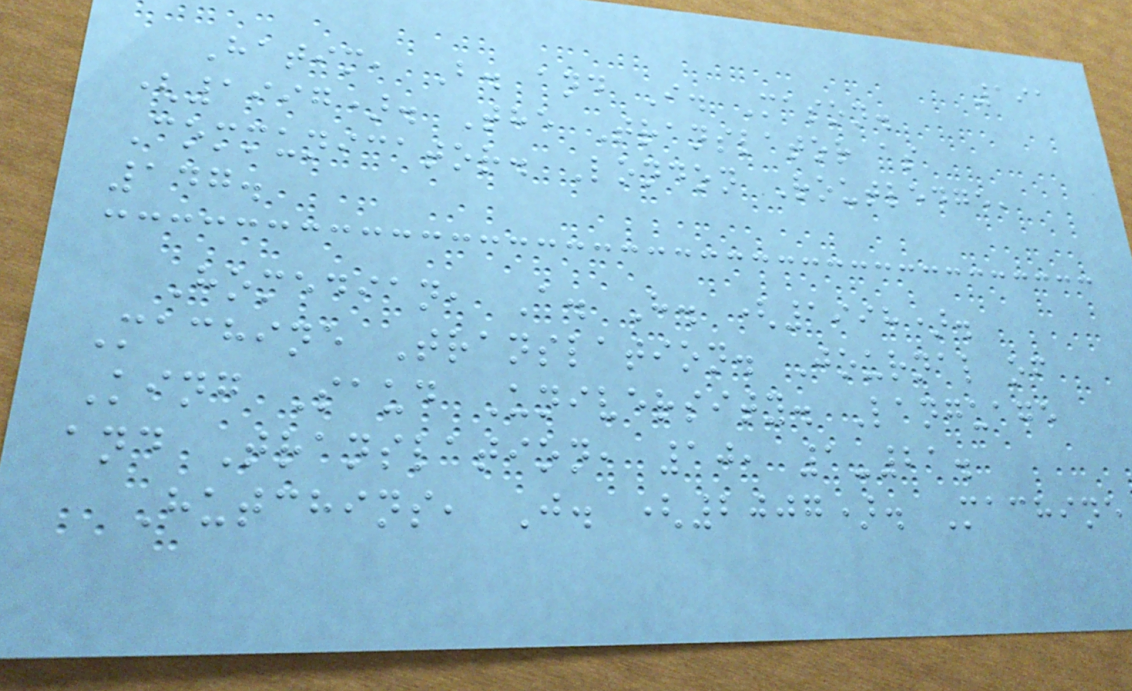191
Hatim, B. and I. Mason.
(1997). The Translator as
Communicator. London Routledge,
147.
Homedian, A. H. (1998).
Machine Translation. Journal of
King Saud University. Language
and Translation, 10, 1-21.
Hutchins, J. (2007). Machine
